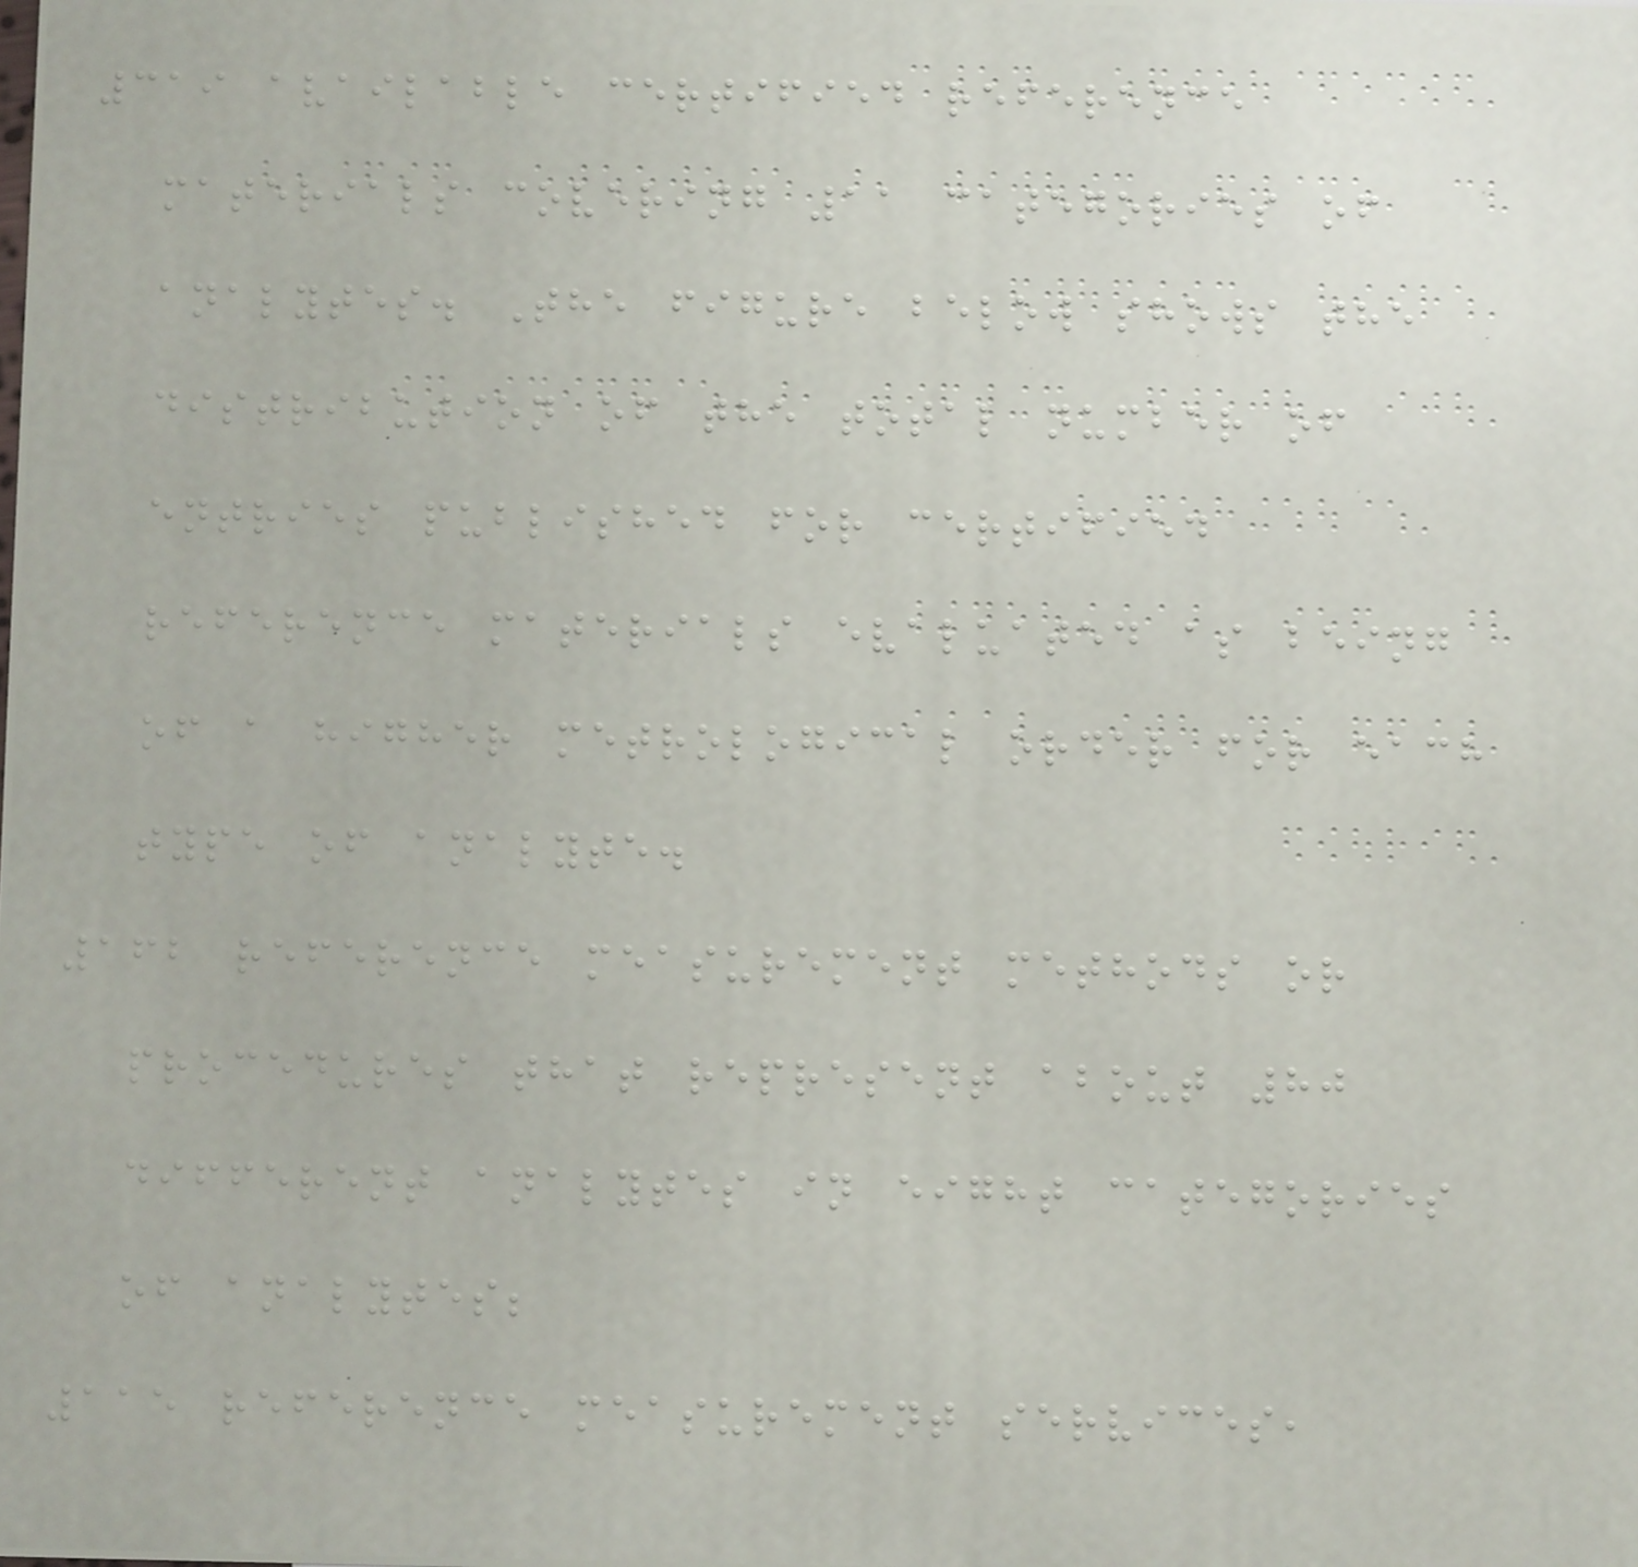319 available certified reference
materials covering 11 categories of
analytes. The figure below shows the
distribution of the total number of
entries published for certified
reference materials evaluated as being
of a higher metrological order for each
type of analyte.
162 reference measurement methods or
procedures that represent about 80
different analytes in eight categories
of analytes;
115 reference measurement services,
